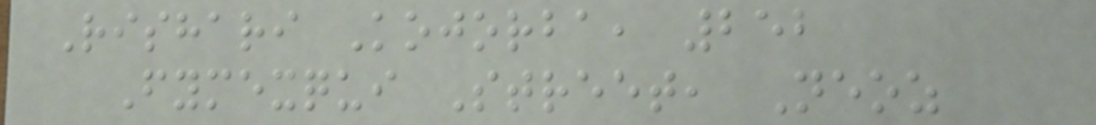Rishari Kojorba, 252
Fymexqui Street, Neoz
